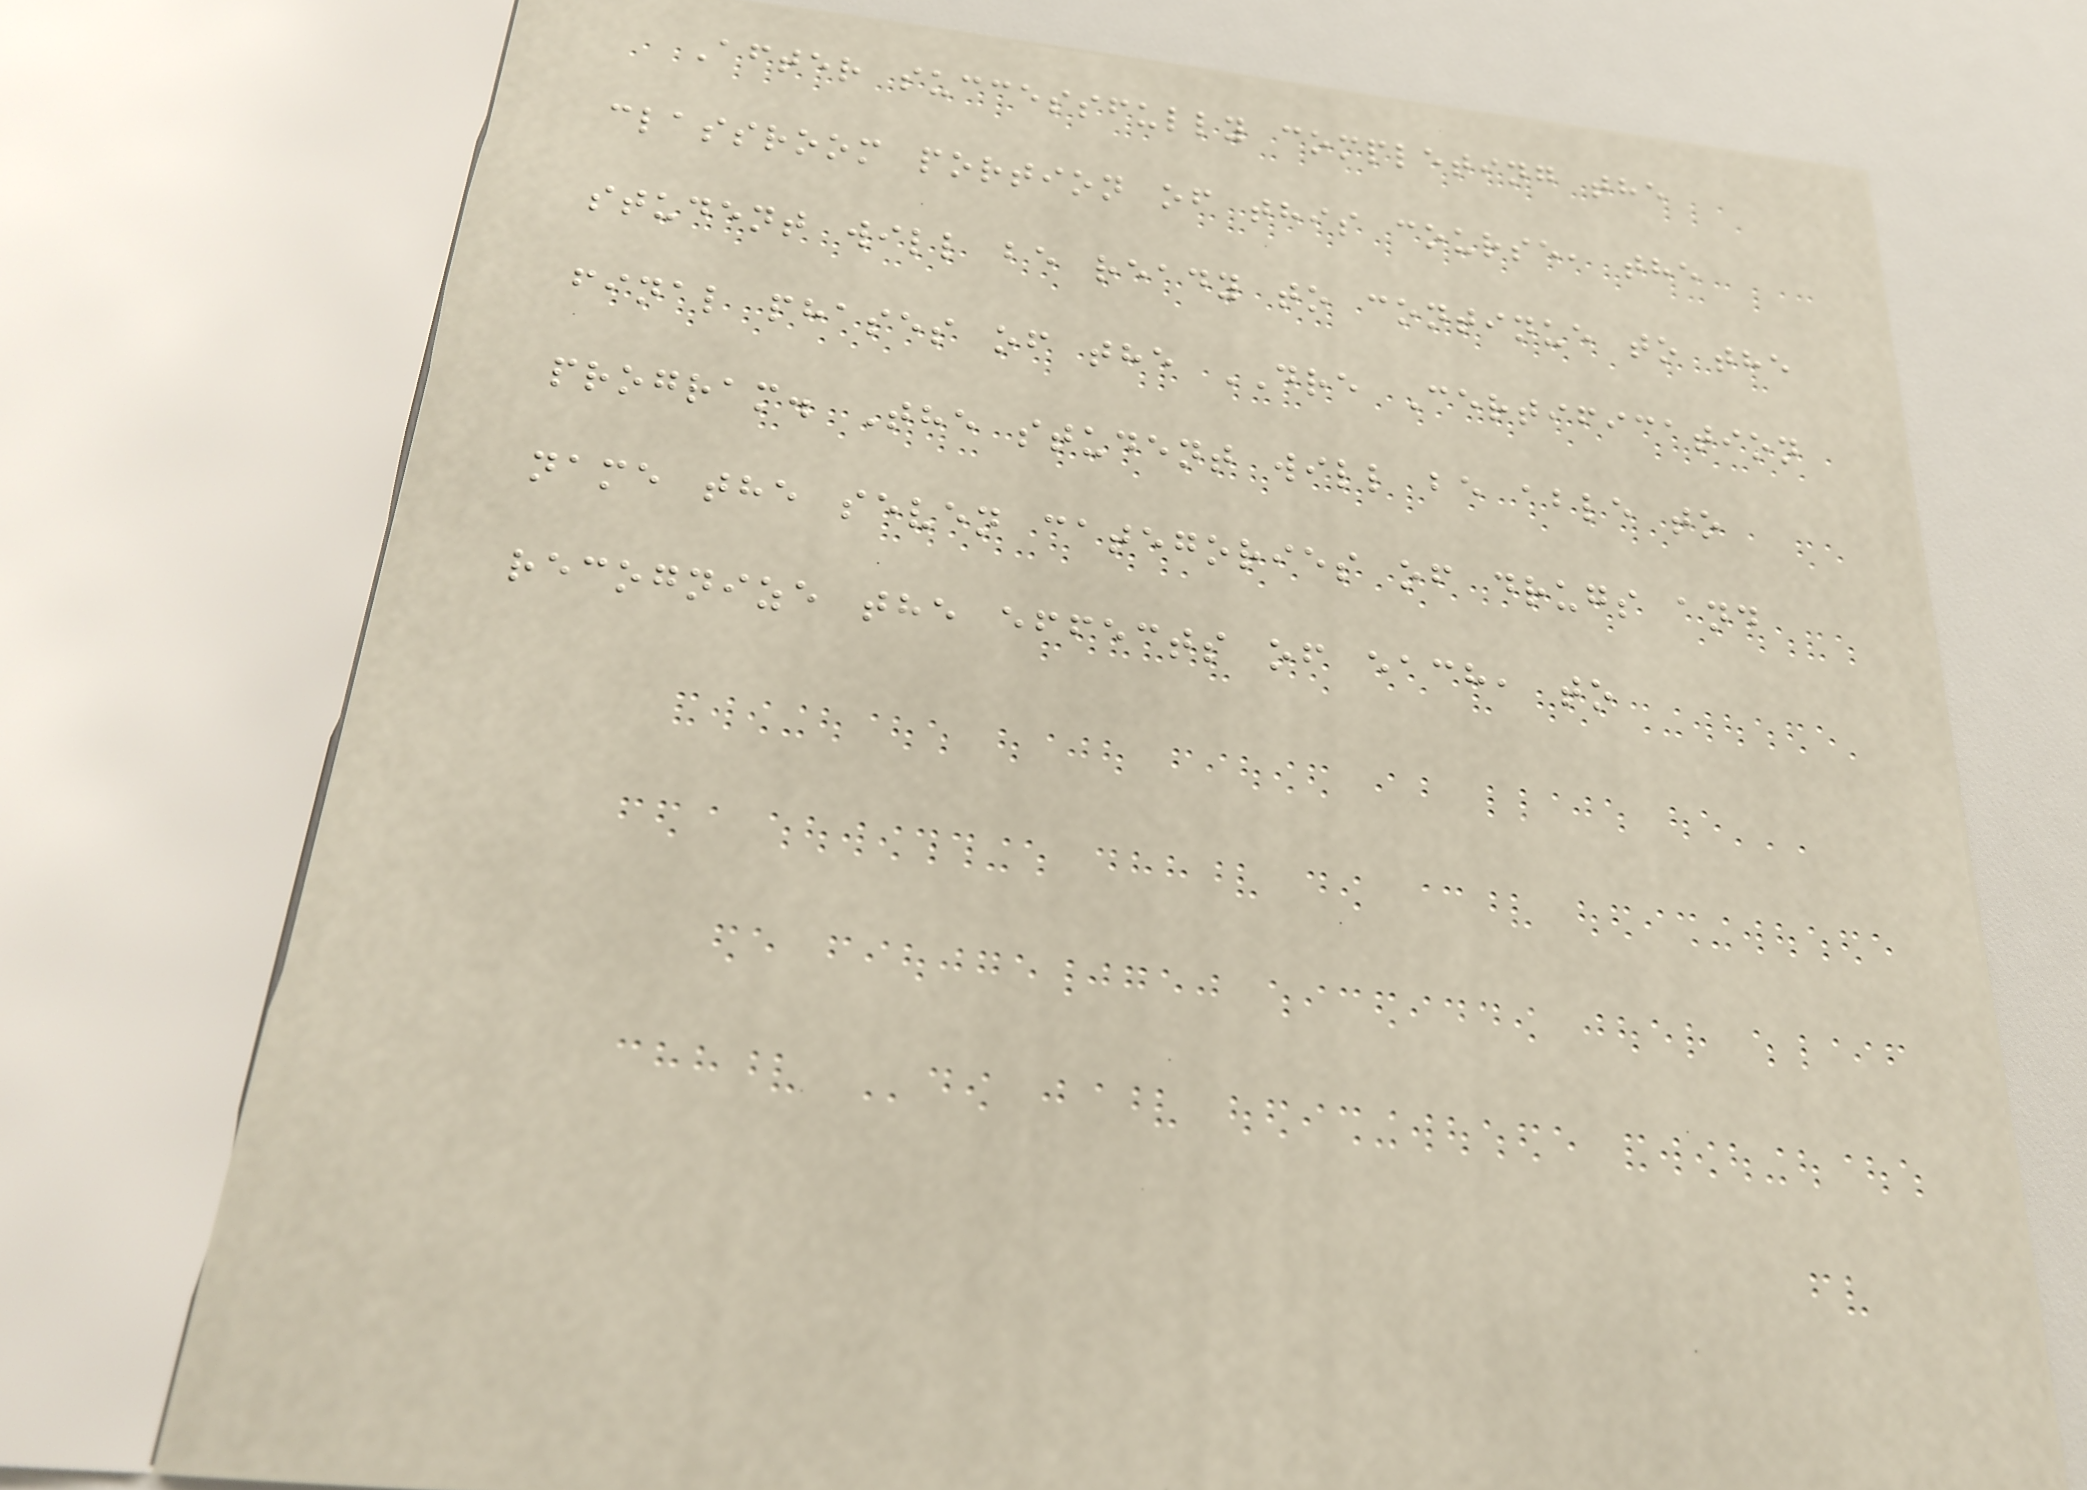After successfully completing the
classroom portion of this course, the
student will be ready to continue to the
final phases of the DRE Certification
program. The student will be able to
name the seven categories of drugs and
recognize the effects of each, to
